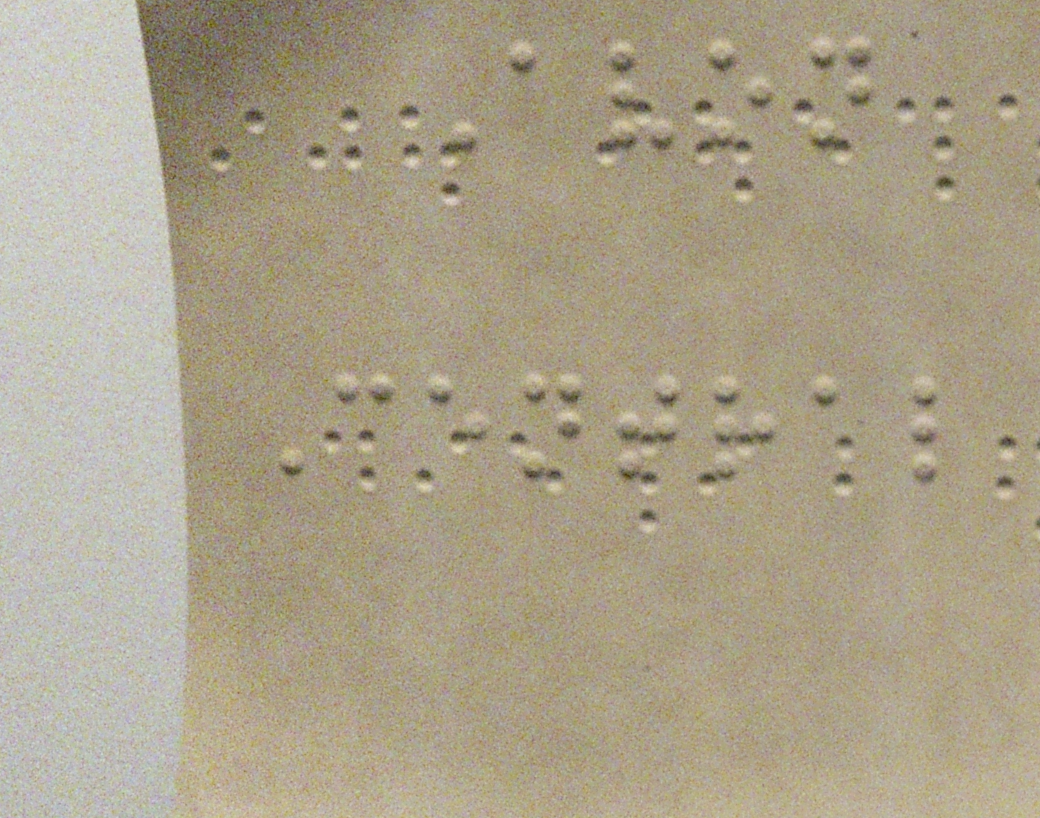Avon
Central
